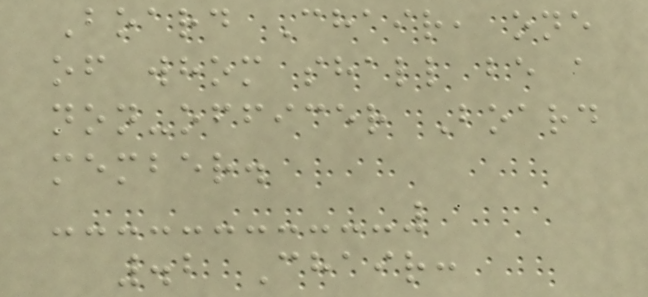Board Chair, one
of whom shall be a
non-officer Board
member.
.2 Chair:
